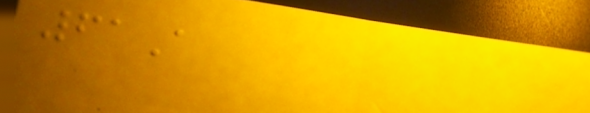61A
